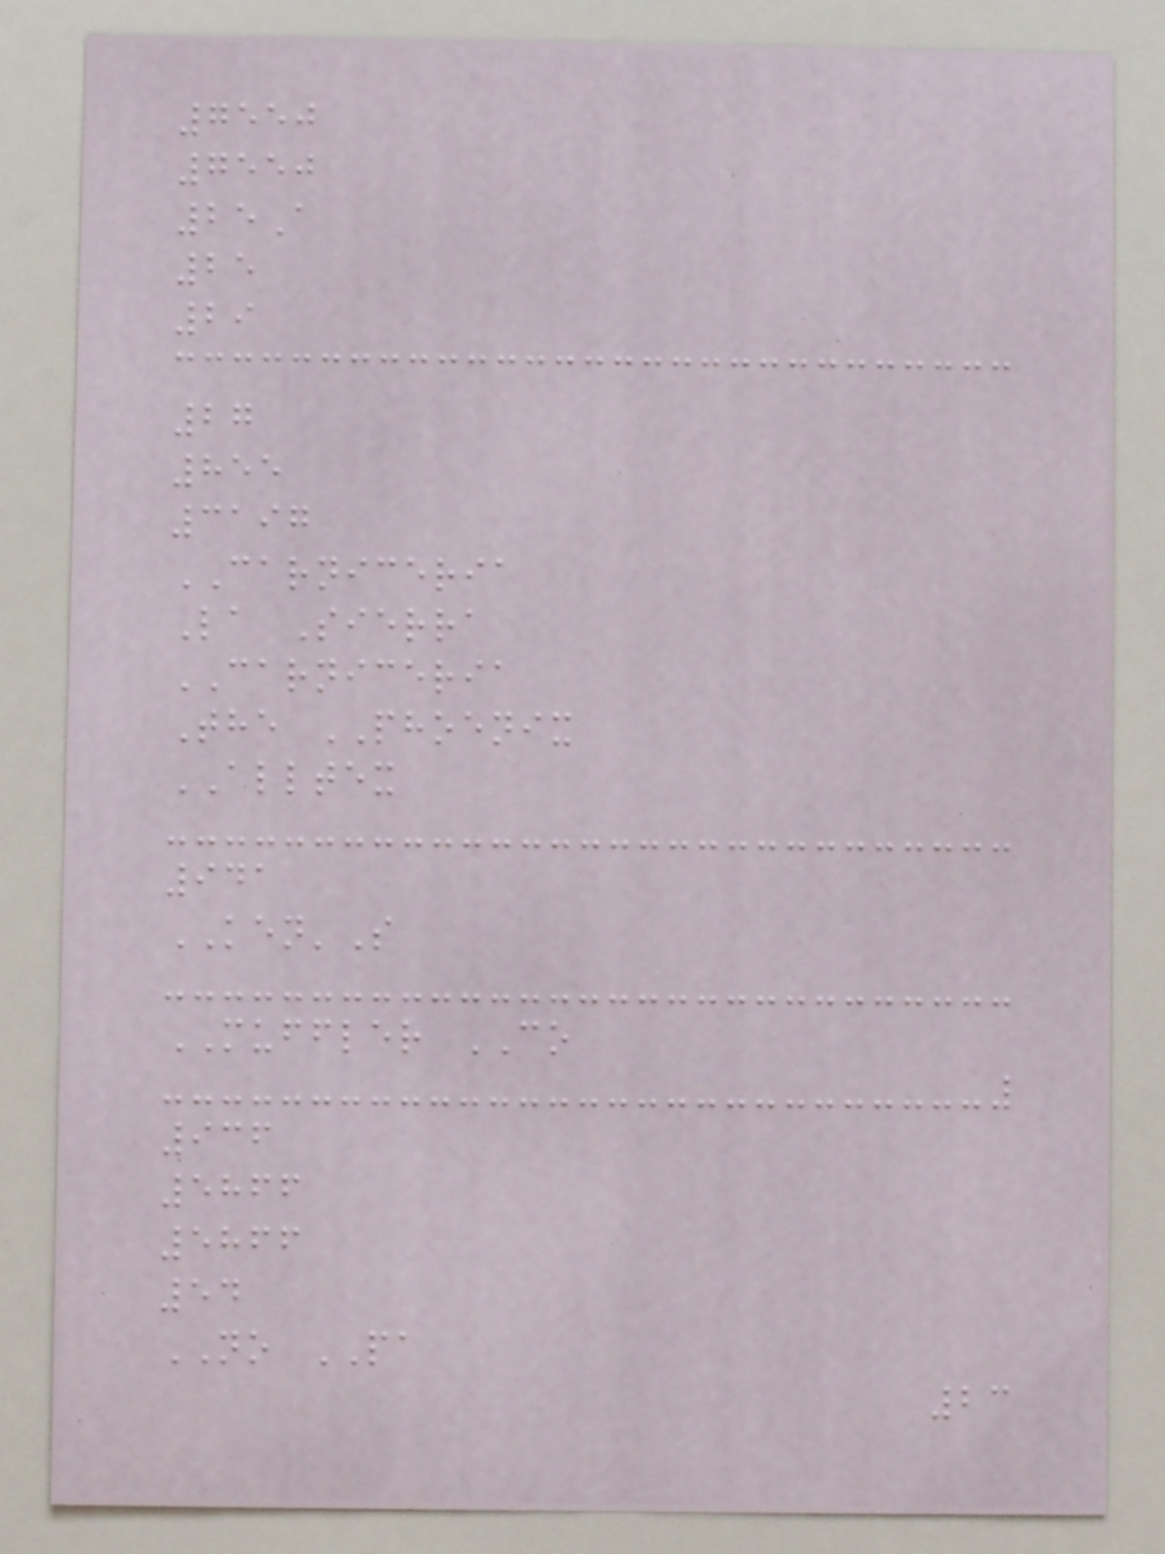7550
7550
25A
25
29
27
855
3197
CARNICERIA
La Sierra
CARNICERIA
The PHOENIX
ALLTEX
941
KEN'S
MUFFLER CO
936
5866
5866
54
NO PA
23
